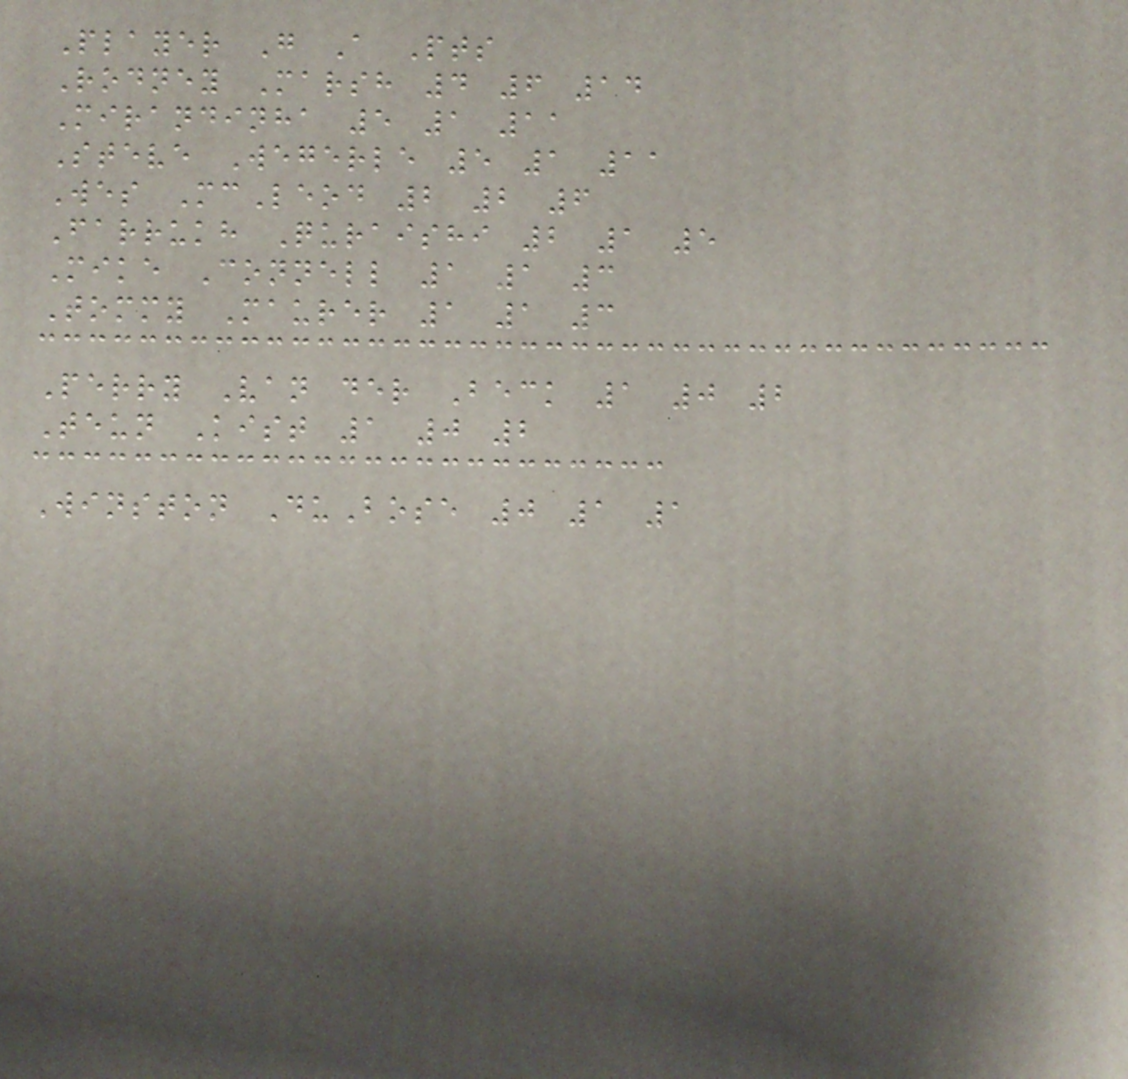Player G A Pts
Rodney Marsh 4 6 14
Mirandinha 5 1 11
Steve Wegerle 5 1 11
Wes McLeod 2 2 6
Farrukh Quraishi 2 1 5
Mike Connell 1 1 3
Tommy Maurer 1 1 3
Perry Van der Beck 1 0 2
Teun Kist 1 0 2
Winston DuBose 0 1 1
